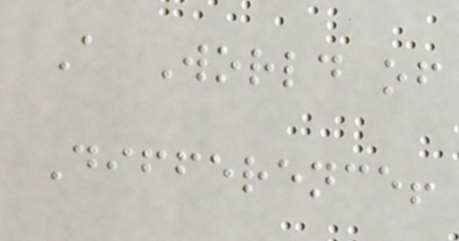A World of
Difference!
